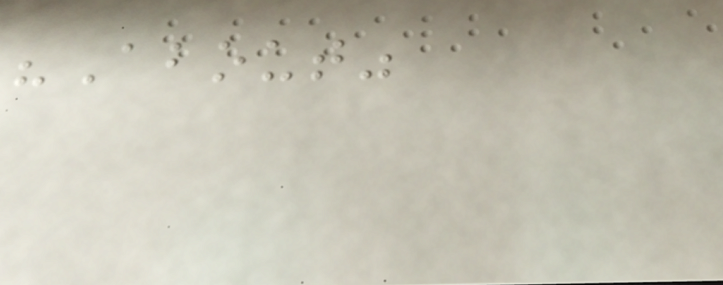"About"
